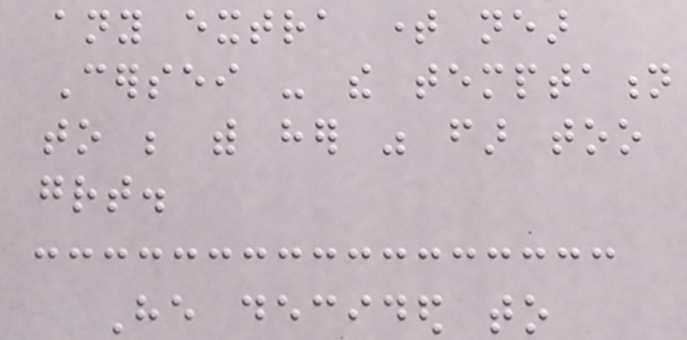any extra time near
Cersei - the temptation
to be with her was far too
great.
He decided to
